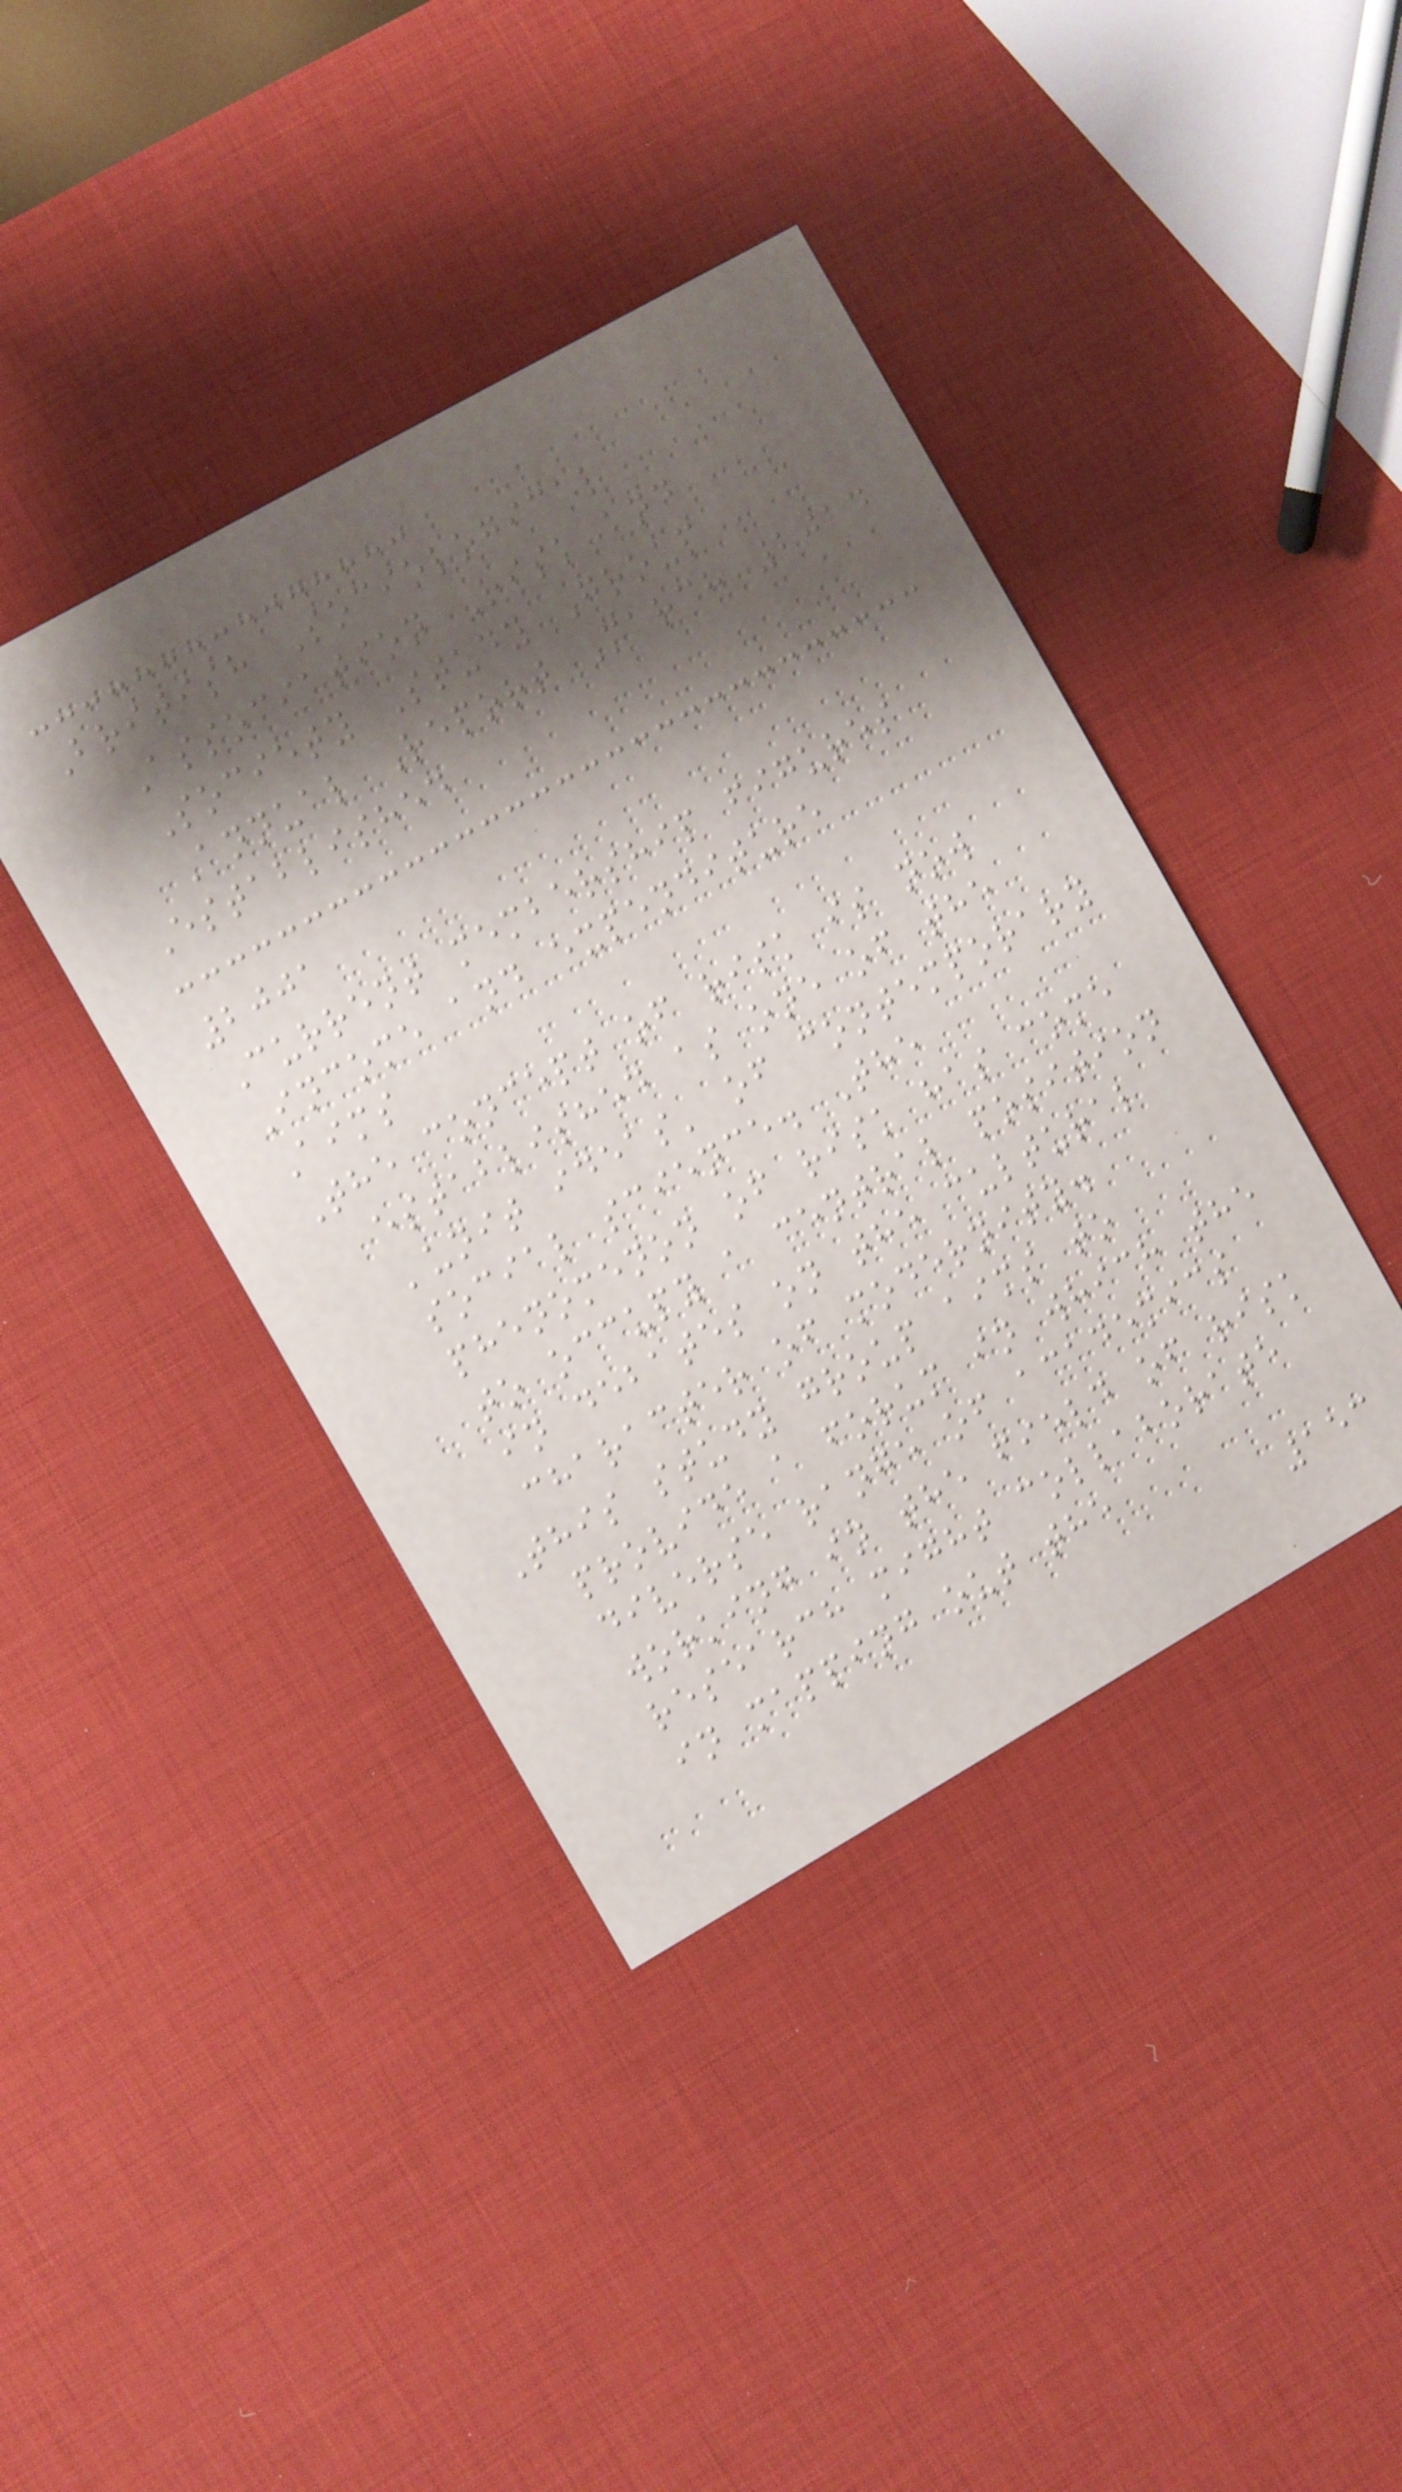British Sociological
Association Risk and
Society Study Group
Annual Report March 2014
Established
2001
Current membership figures
Income and expenditure
Aims
The concept of risk is now
established as one of the
'unit ideas' of contemporary
social science. The
phenomenon of risk has come
to occupy a central position
in debates on the cultural
character of modernity.
This study group aims to
provide a forum in which the
diverse range of academics
working in the field of risk
research might collaborate
in mapping out the
153
